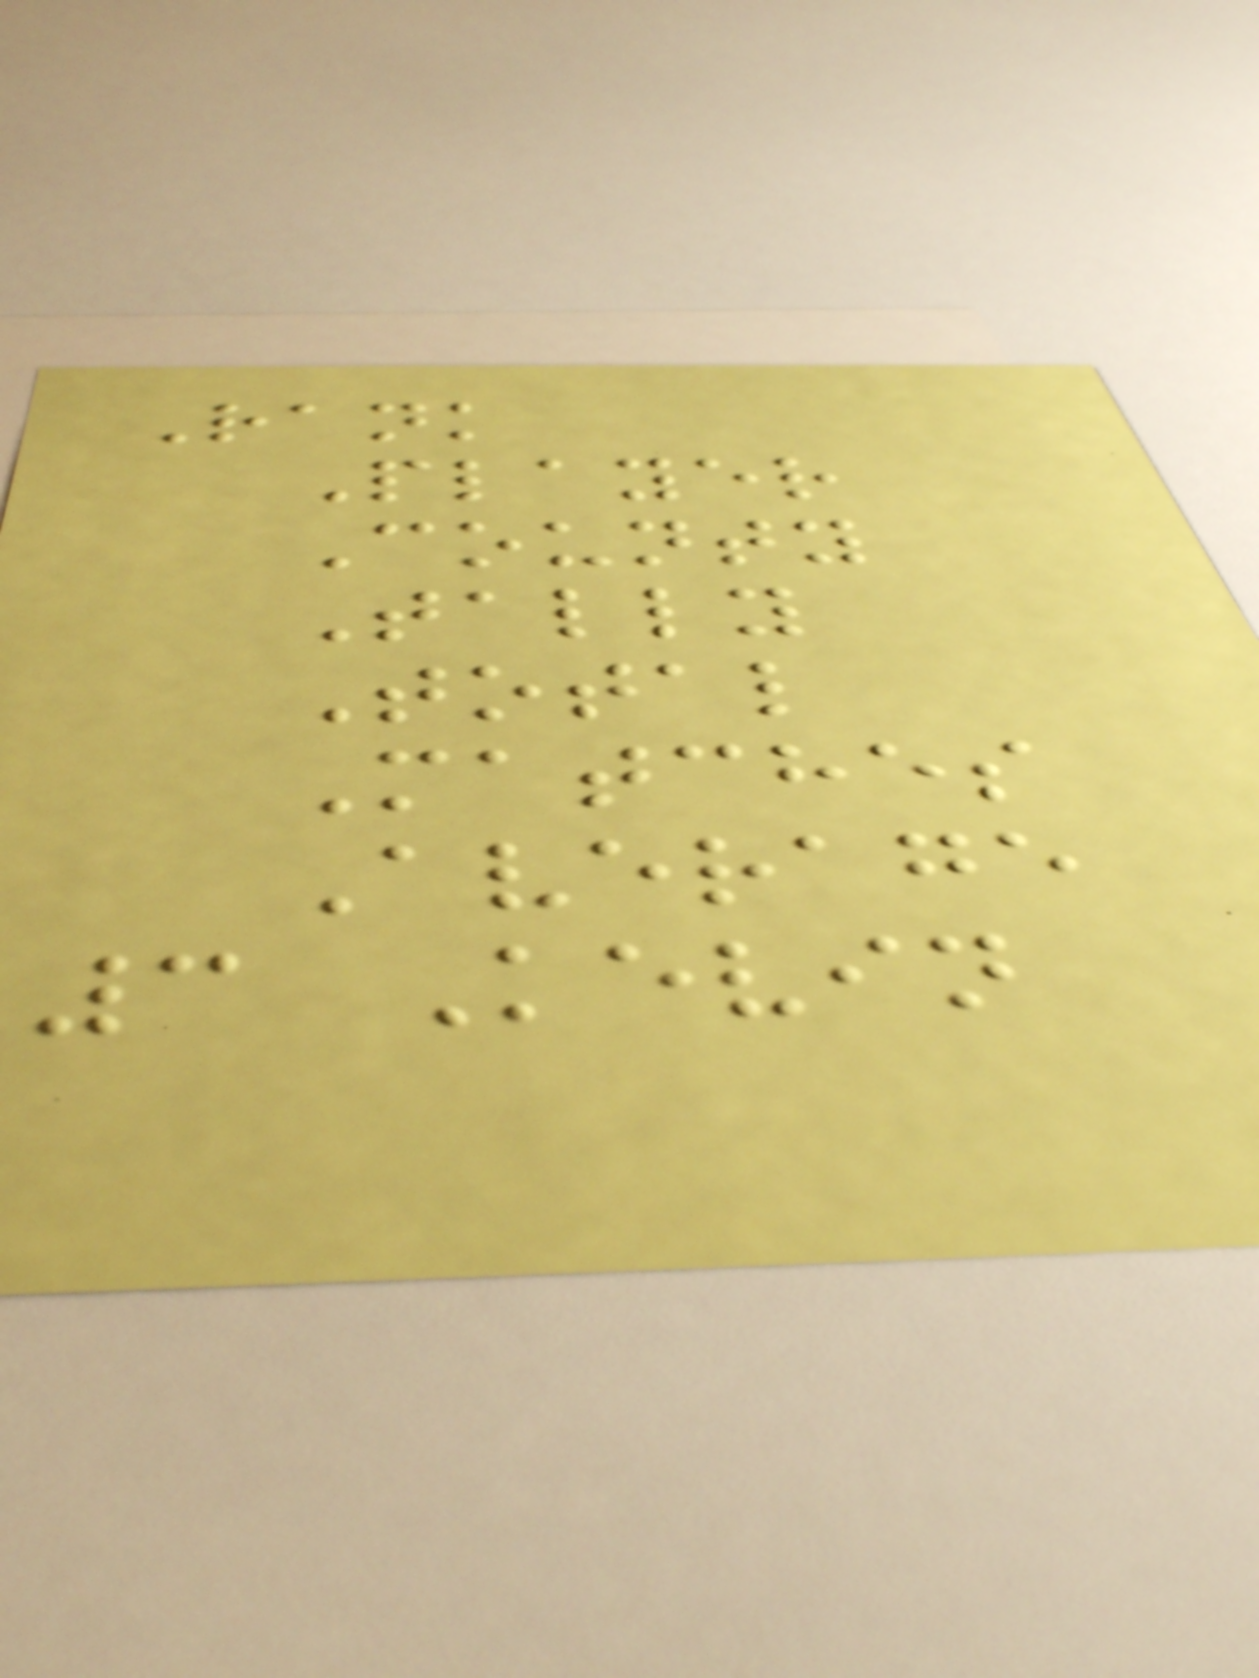Rank
Player
County
Tally
Total
Matches
Average
3 Kevin
